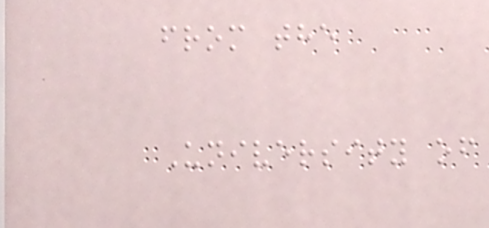from the
University of
